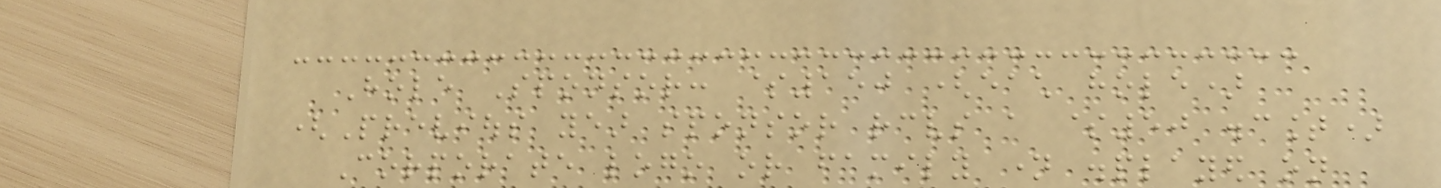Hole Sponsor: $150 (each hole)
(Previous year sponsor receives a $50 discount)
Corporate logo or family name displayed on
